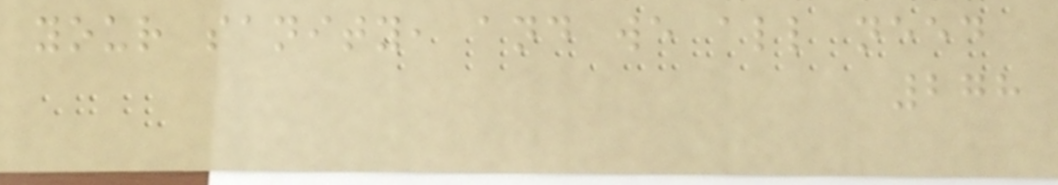your sanity, and we all need
278
